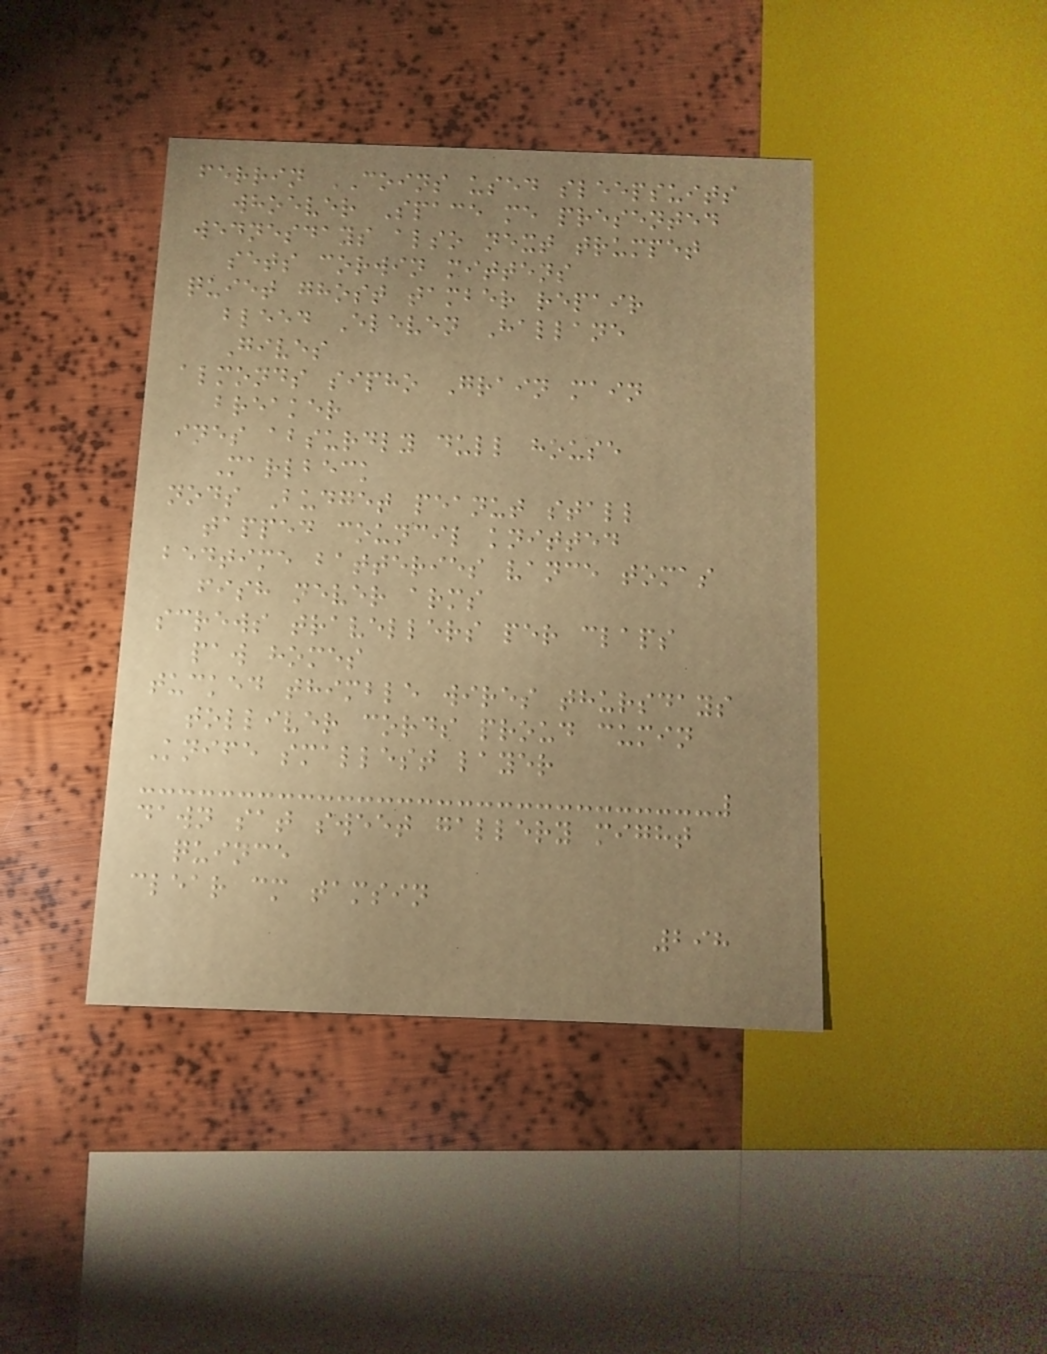ferrin COINS used sleepsuits
whoever Space me presented
wednesdays also next trumpet
sets corwin mittens
quiet ghost tamber repair
bleed Eleven Hallane
Gives
almonds sipho Grain main
breaker
ines absurdly dull house
Marlbeck
nods Budget peanut stall
tapped council knitted
bedtime batteries vance tomas
fish never arms
screws travellers per claps
paw homes
tucked thimble wires thursdays
tolliver cords proud cumin
Knife smallest layer
dawn sat sweet gallery might
quince
clear cm tamsin
298
